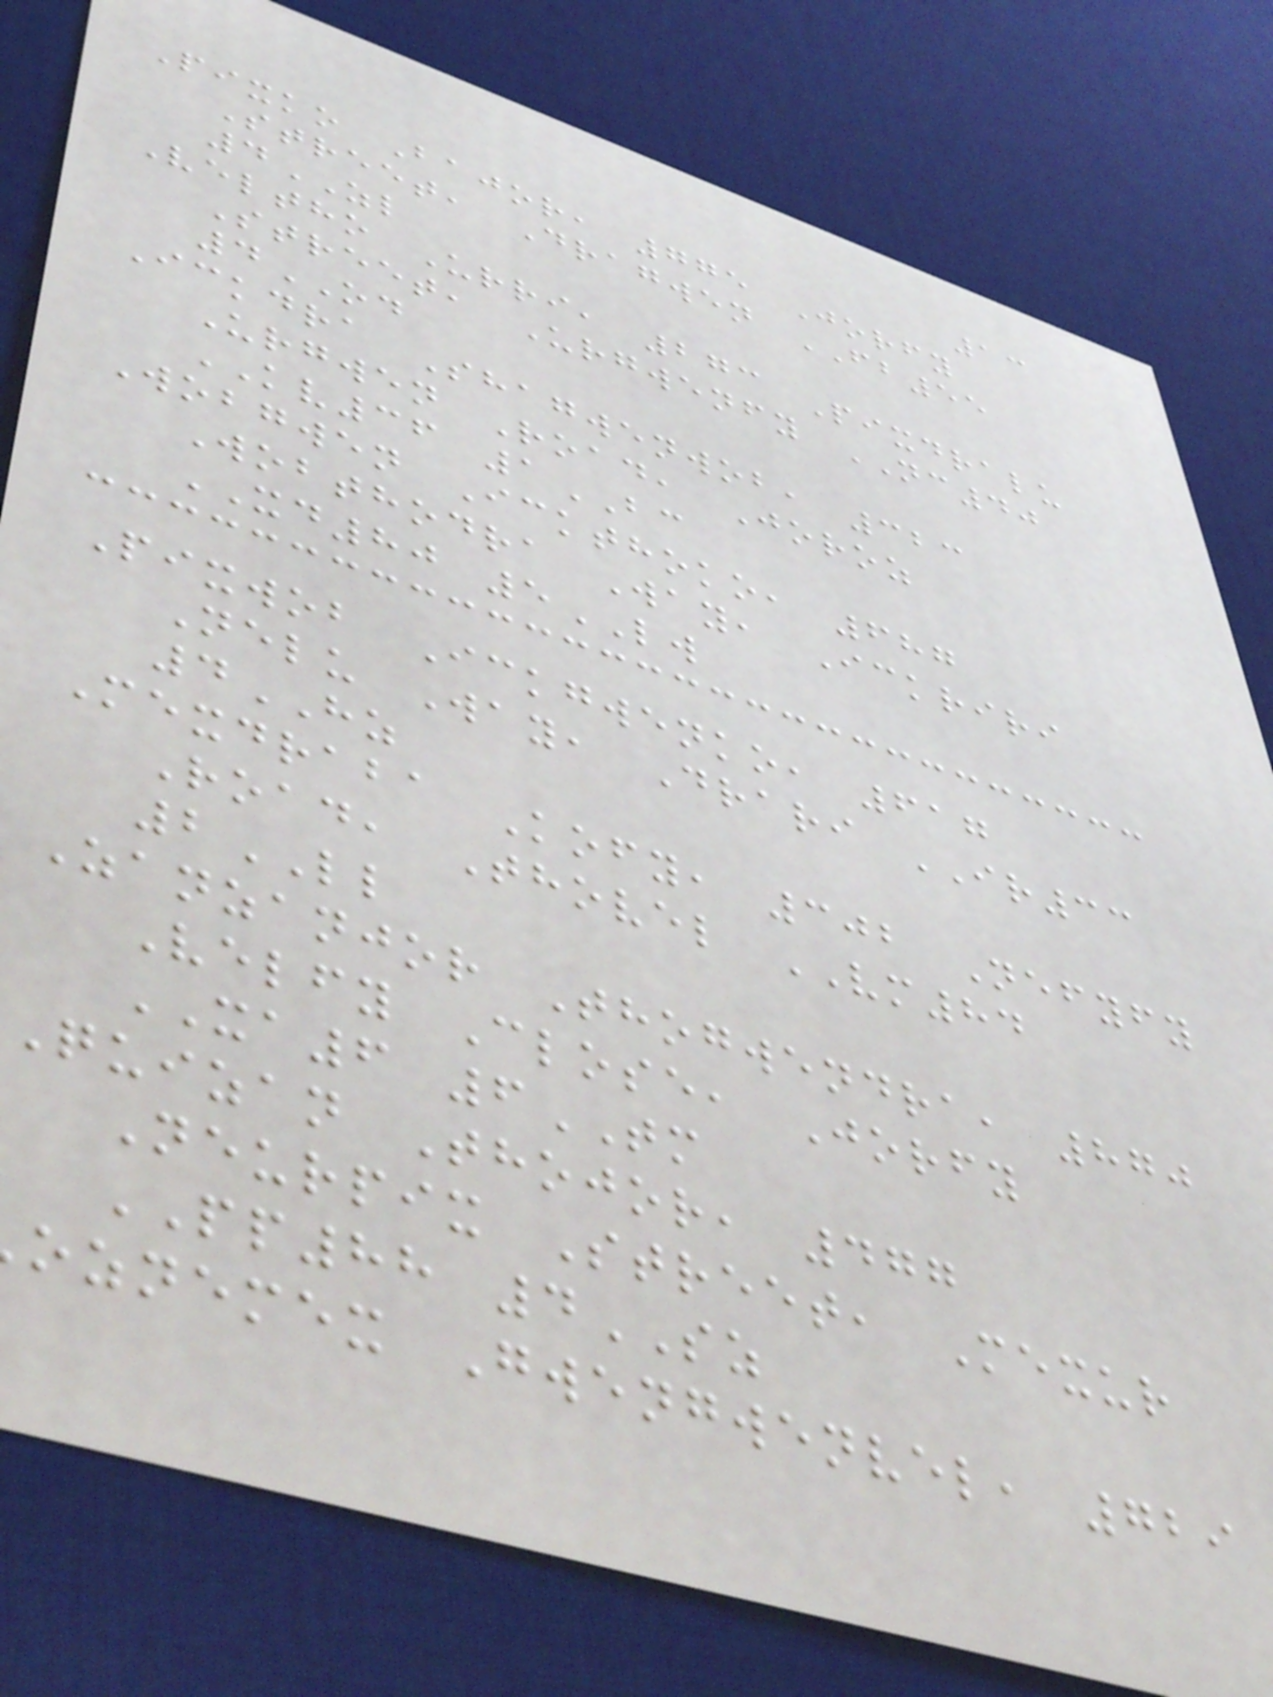13
Pixko Bajor, 775 Jorfy
Street, Dragwen FB55
4ZL
Veltho Urri, 273 Pixdralu
Street, Urgwenfy NC40
4OD
Ickdra Shagwenwob, 323
Urgwen Road, Joroz
KV36 1BC
Wobgwen Ickthoko, 687
Wobthodra Way, Ickriri
XD80 5LW
Pixwob Ickgwenko, 617
Nelu Way, Drari IR33
4HZ
Mexdraba Kofy, 302 Nefyfy
Road, Thovel VM84
2LL
Zanzanjor Thogwendra, 870
Velfy Close, Jorfy
XA6 6TM
Quizan Thojor, 477
Neurpix Street, Mexur
PP88 4SZ
oznemex Gwengwenvel, 729
